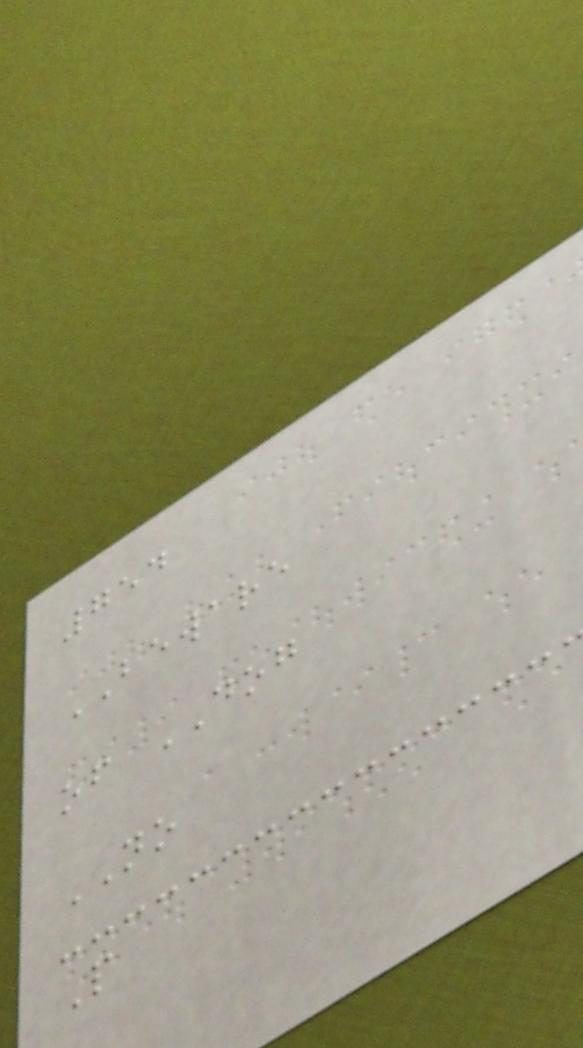754
BEWARE
of DOG
NO
P
